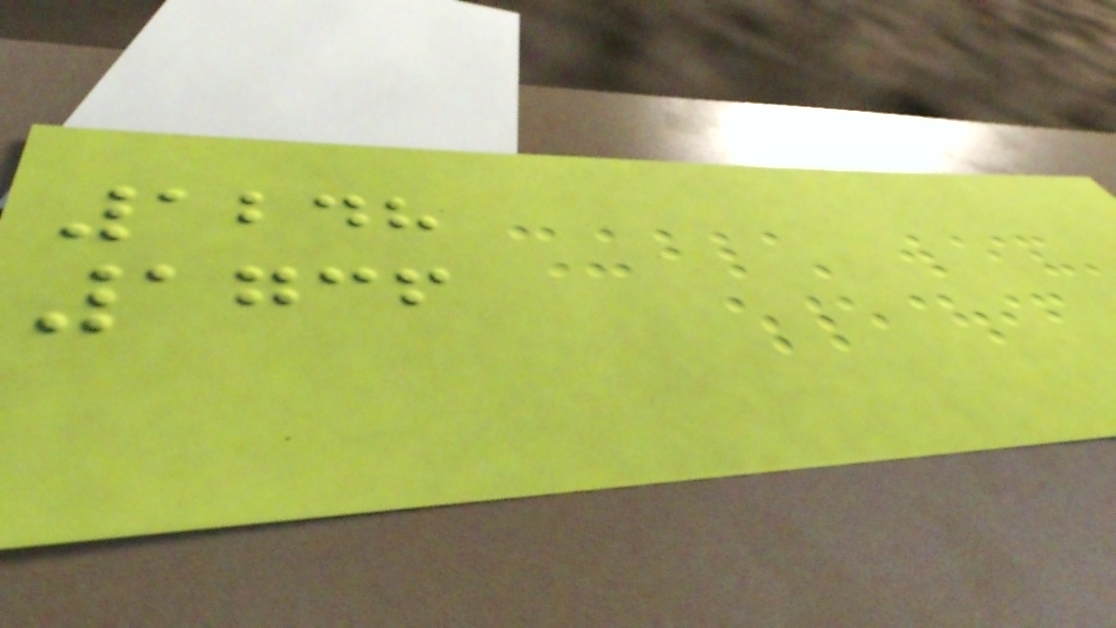1248
1736
